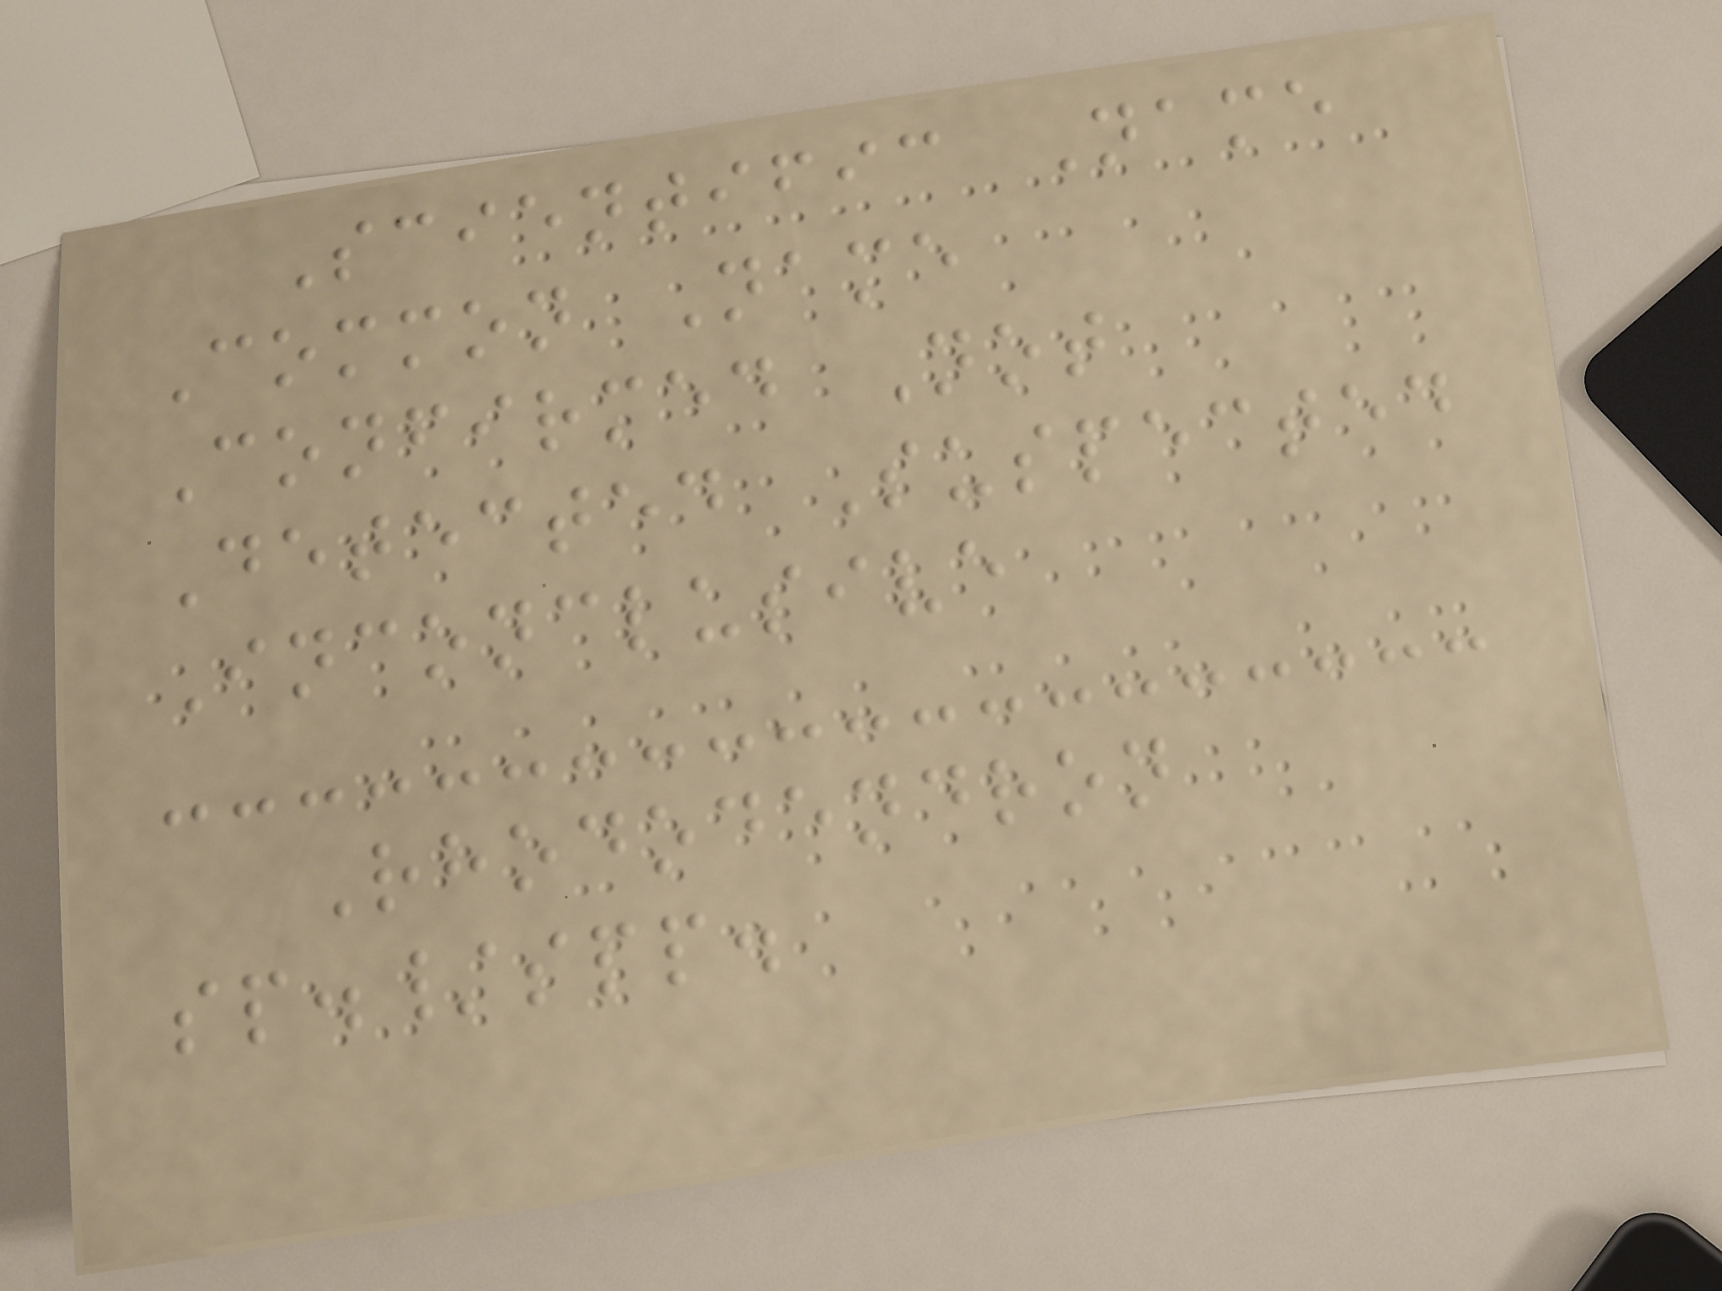Scientific Name
Common Name
Confirmed Not
Detected Suspected
Inconclusive
Rhododendron
sp./spp.
